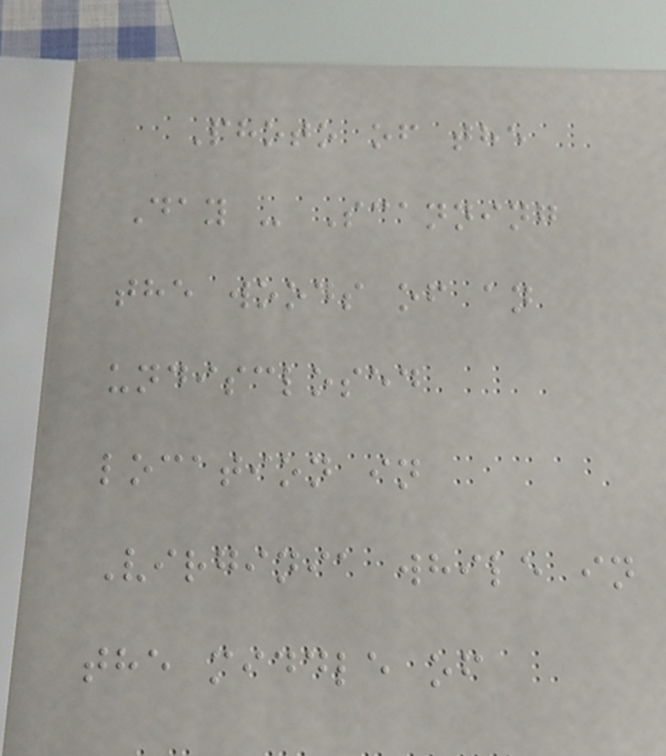Photo of the
Day - Scanning
the woods of an
undisclosed
location in
Virginia while in
the middle of
